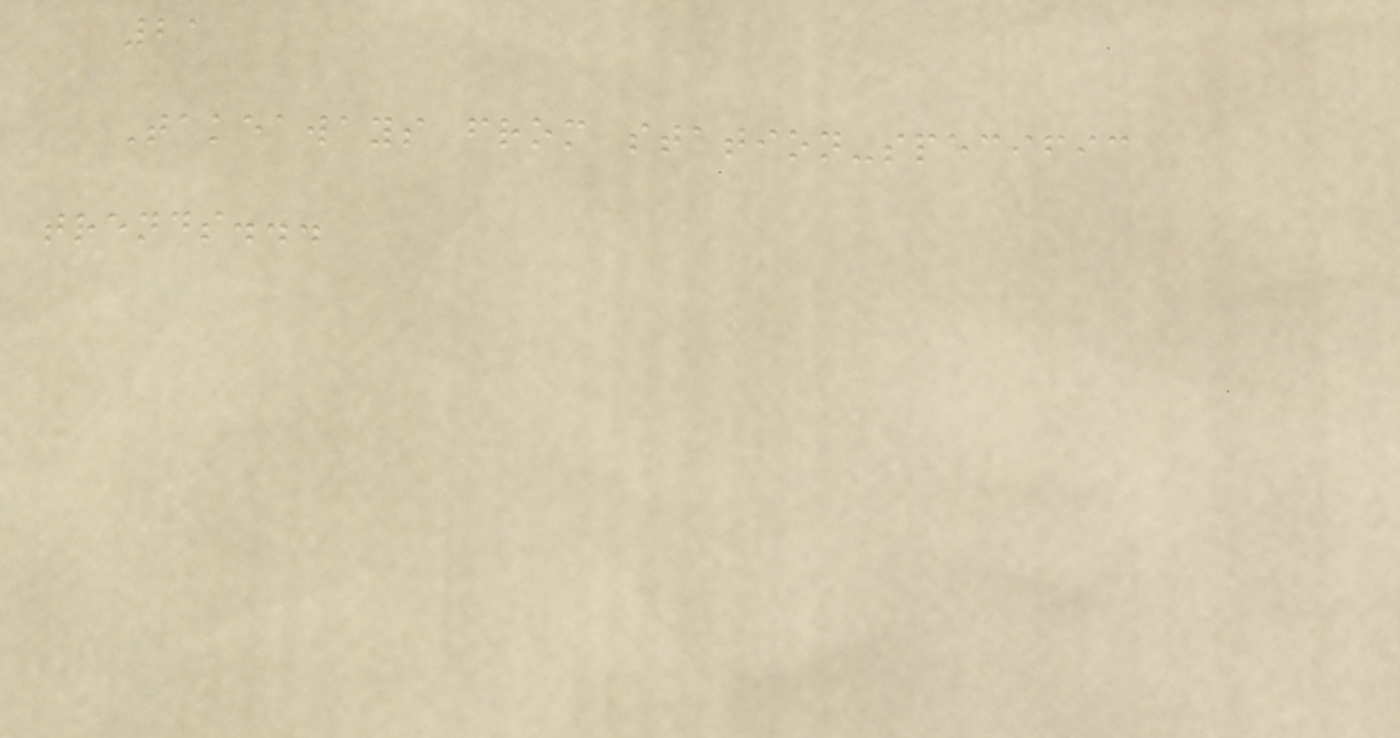21
Takeaways from station-specific
trends...
